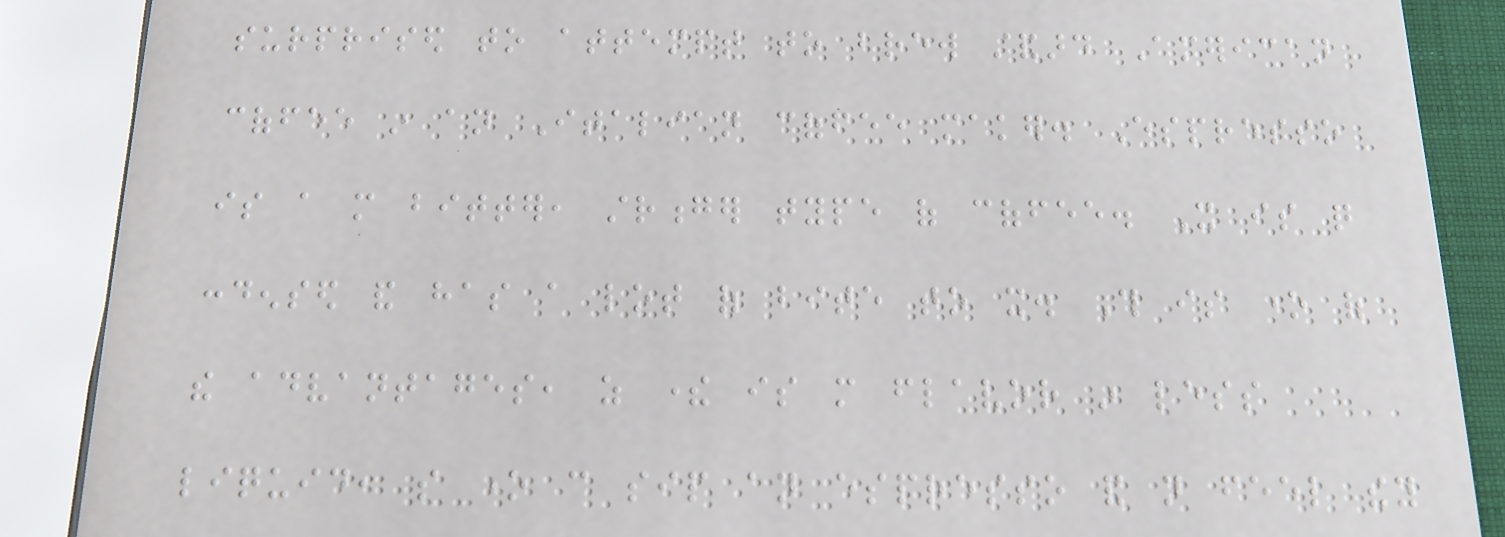surprised to attempt to brew standard American
coffee in an Italian coffee maker. Espresso
is a more bitter, stronger type of coffee. It is quite
condensed and has a lot of bite to it. This is one of
the advantages, as there is more flavor in less
liquid, so one can sip an espresso and not feel they
